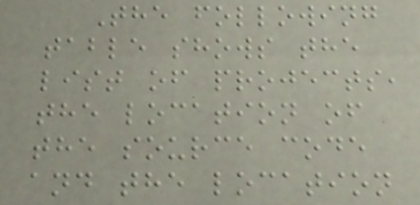The following
table shows the
list of projects,
the location of
the source code
and the location
